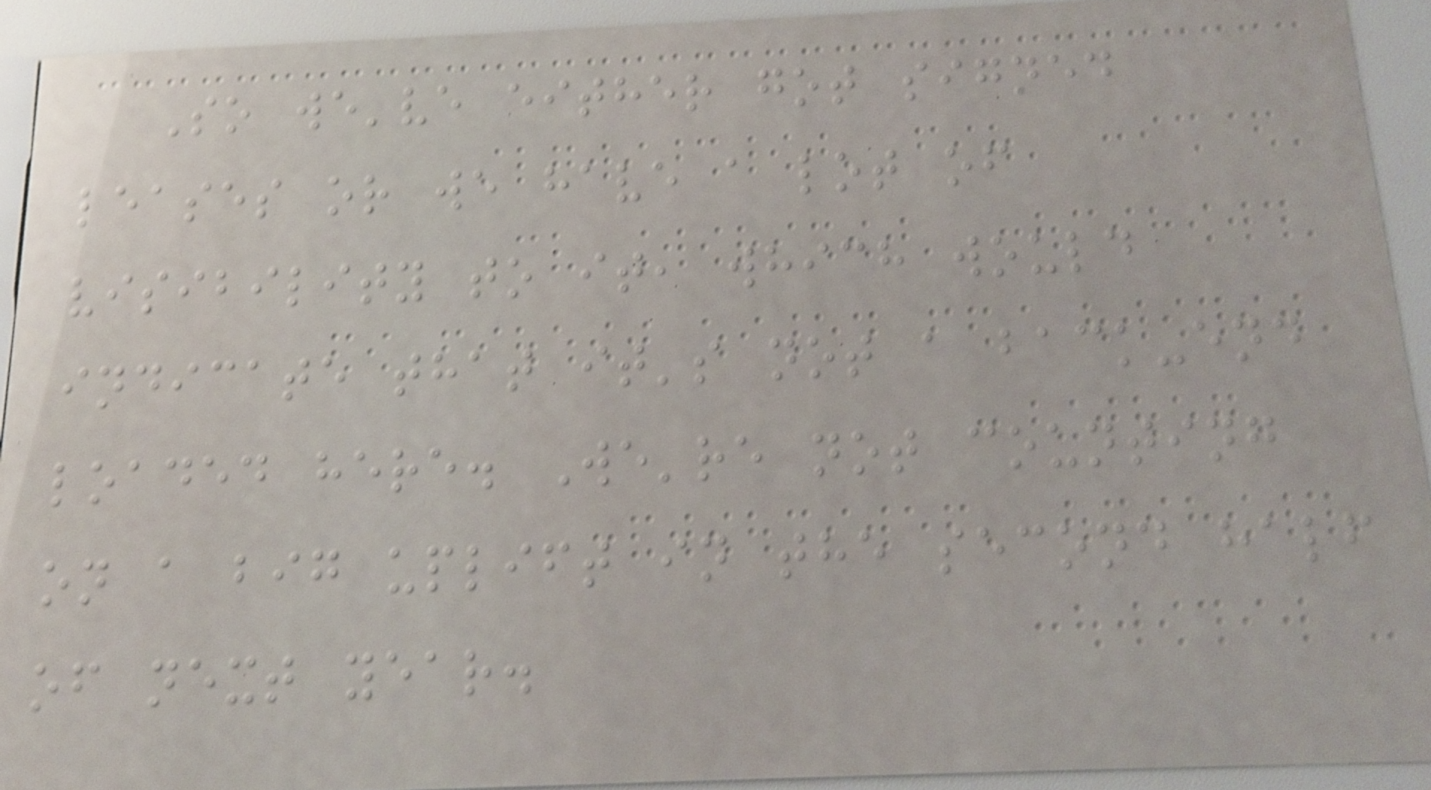So we've either got signed
leases or we have a lot of
visibility to it, which would
indicate that it's not a back-end
loaded here. We're not counting
on a big uplift in the second half
of next year.
